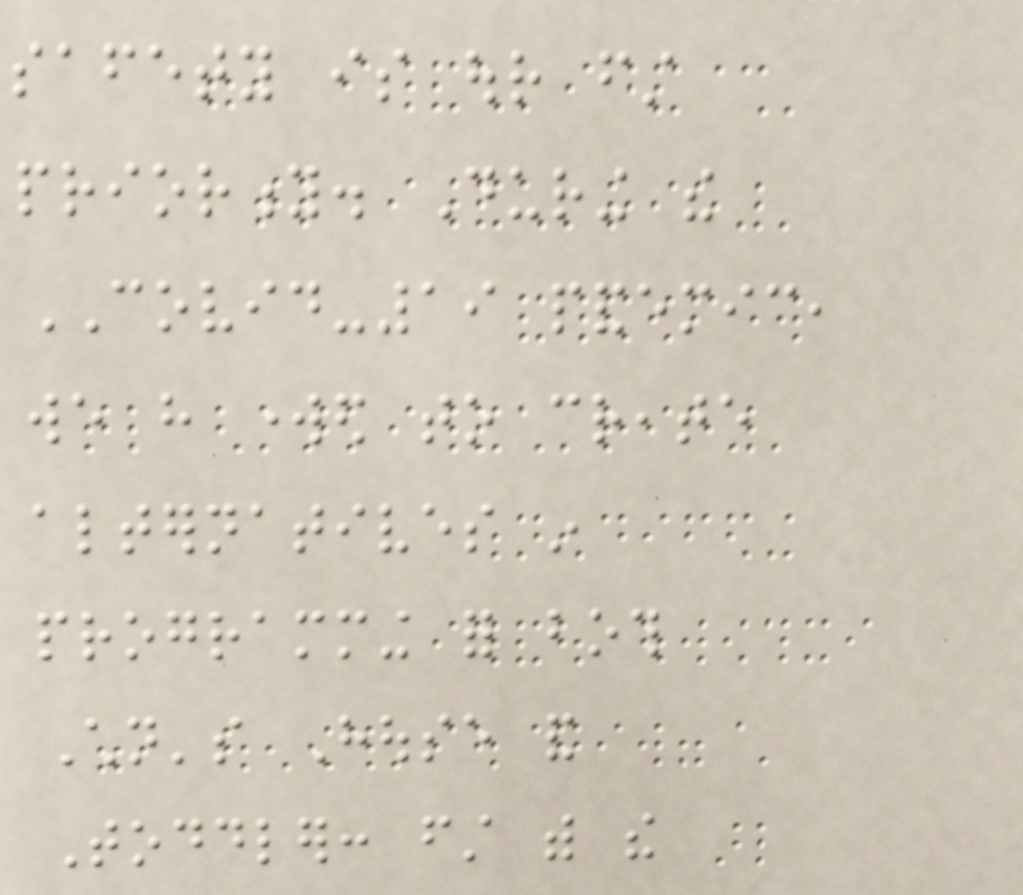safety is our first
priority. During the
COVID-19 pandemic,
we have worked to create
alternatives in
programming for both
Children's House and
Toddler: first with the
